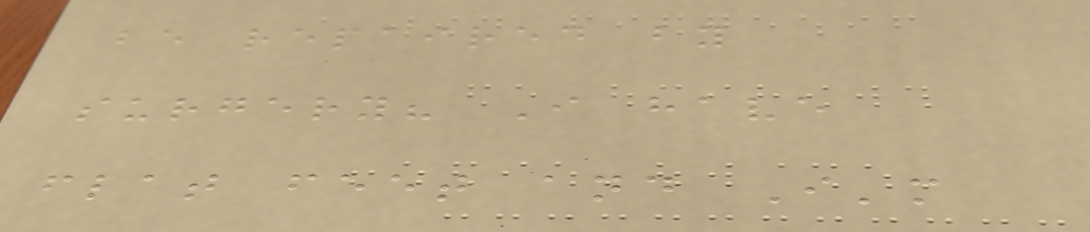be repaired by
surgery? I have
flat feet and I'm
